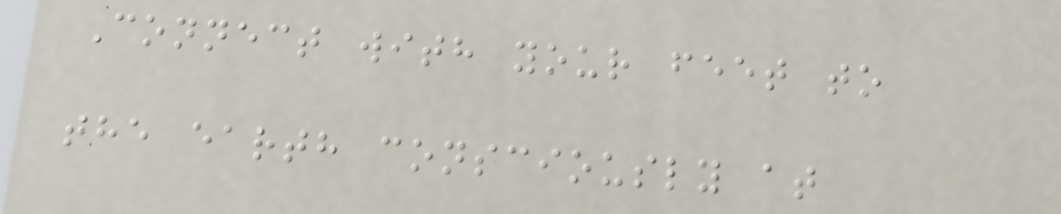Connect with your feet to
the earth consciously at
